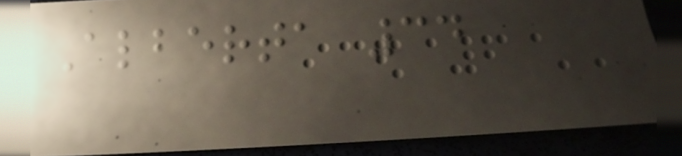Alberta 34
